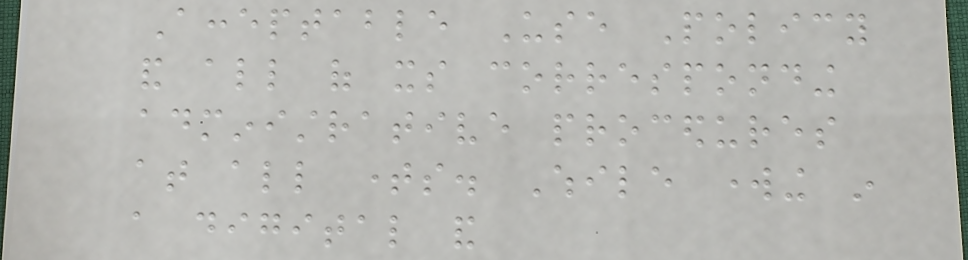Acceptable Use Policy
and all of its corresponding
administrative procedures
at all times. While working in
a digital and
